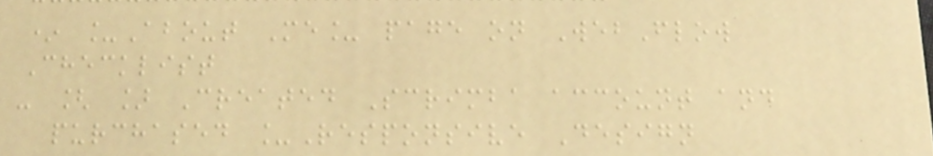* _About Me_ page on WebFlow
Checklist
- [ ] Created Scrimba account and
purchased _Responsive Design
